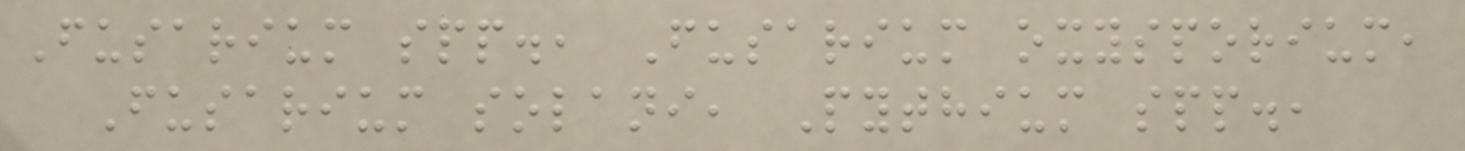Fusarium spp., Fusarium oxysporium,
Fusarium solani, Pythium spp.,
